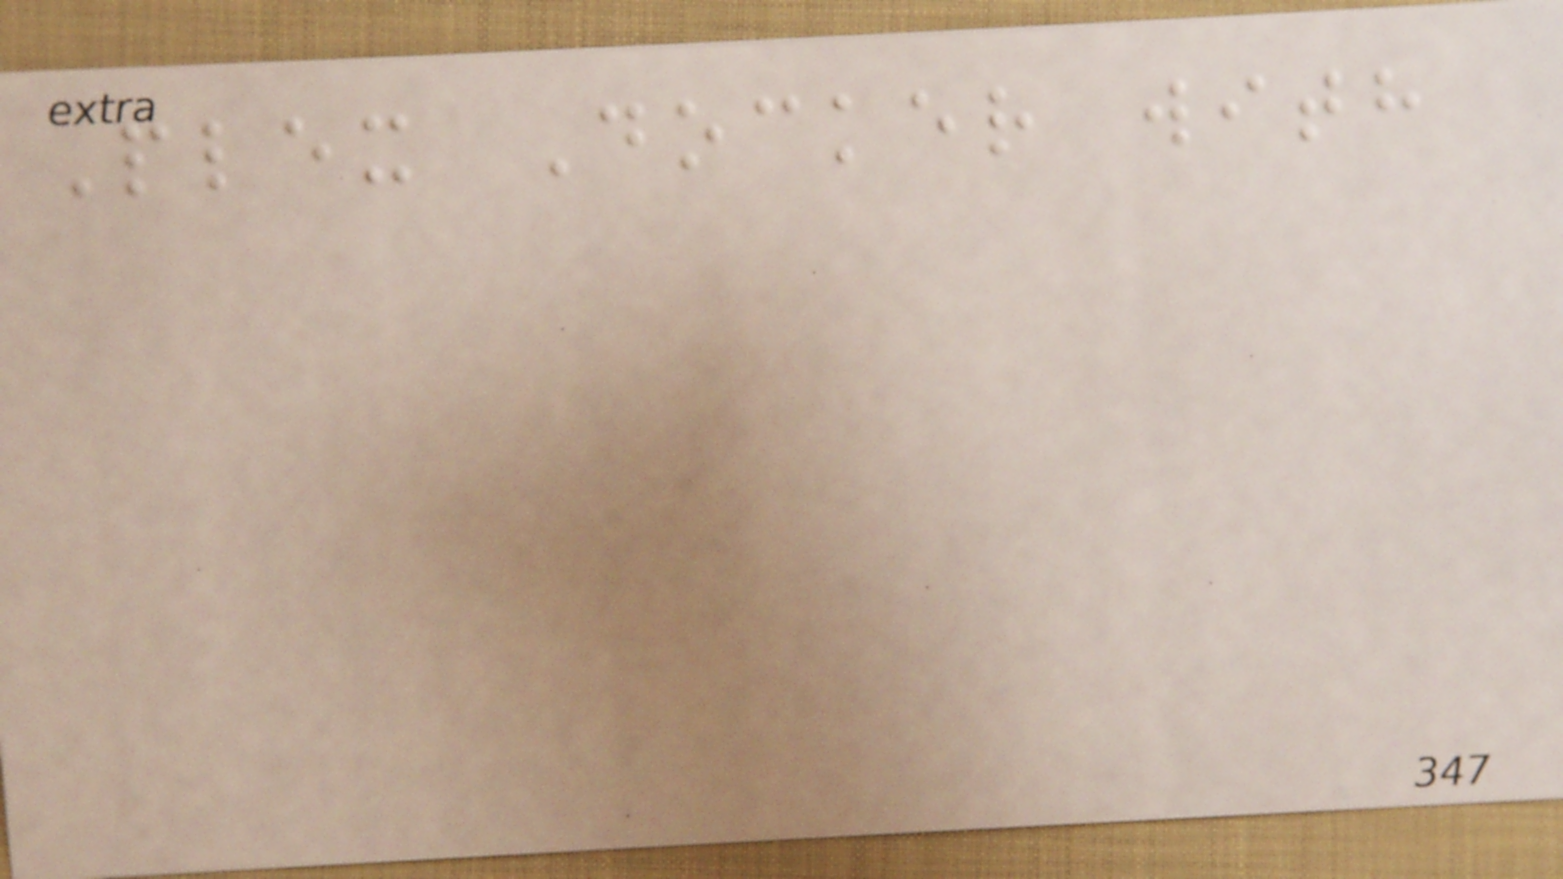Plex Docker with
